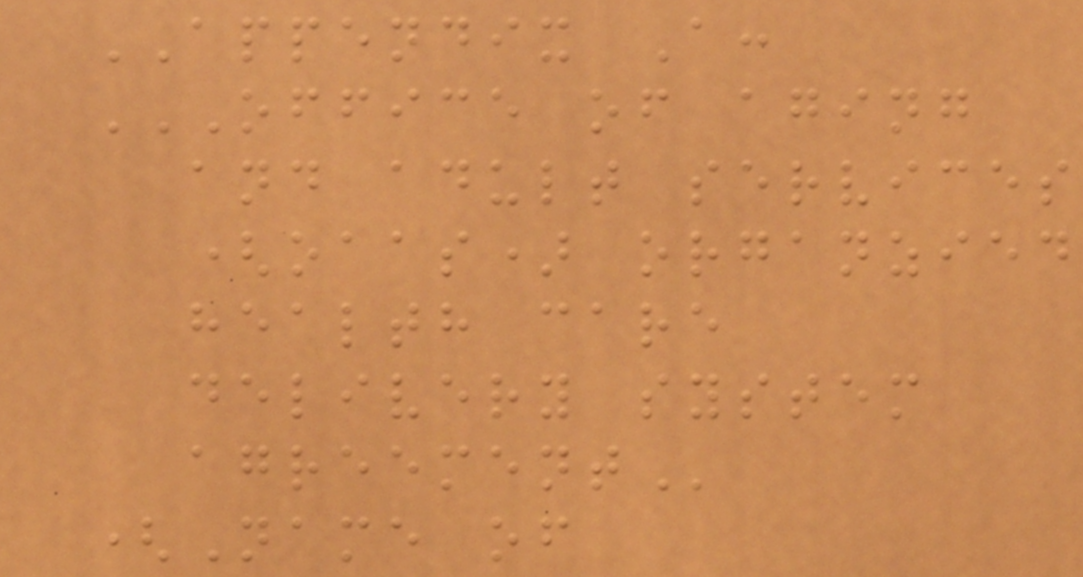APPENDIX A:
OFFICE OF AGING
AND ADULT SERVICES
(OAAS) ORGANZIED
HEALTH CARE
DELIVERY SYSTEM
AGREEMENT
(Name of
